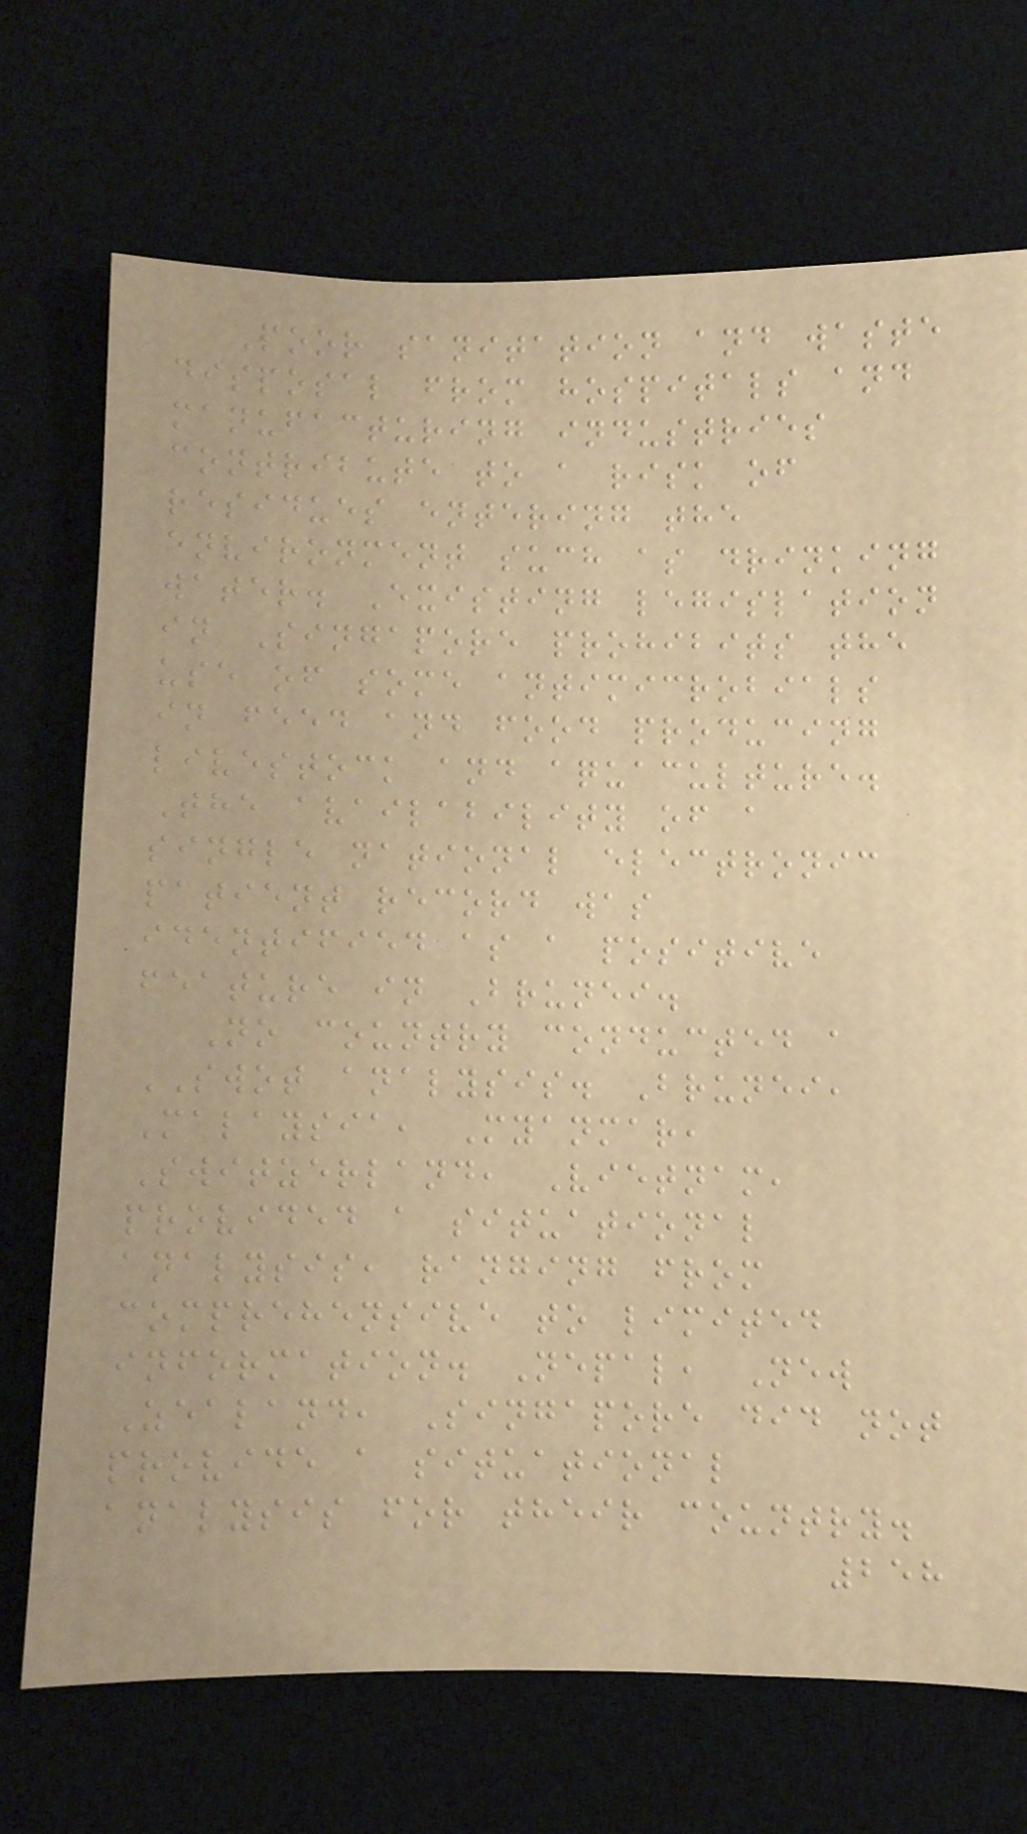Poor sanitation and waste
disposal from hospitals and
manufacturing industries
contribute to a risk of
residues entering the
environment such as drinking
water. Existing legislation
in Singapore prohibits the
use of some antimicrobials
in feed and food producing
livestock and aquaculture.
The availability of a
single national electronic
patient record was
identified as a positive
feature in Brunei.
No country conducted a
SWOT analysis. Brunei,
Malaysia, Myanmar,
Switzerland, Vietnam,
provided a situational
analysis, ranging from
comprehensive to limited
information. Nepal, New
Zealand, Singapore did not
provide a situational
analysis for their country.
258
